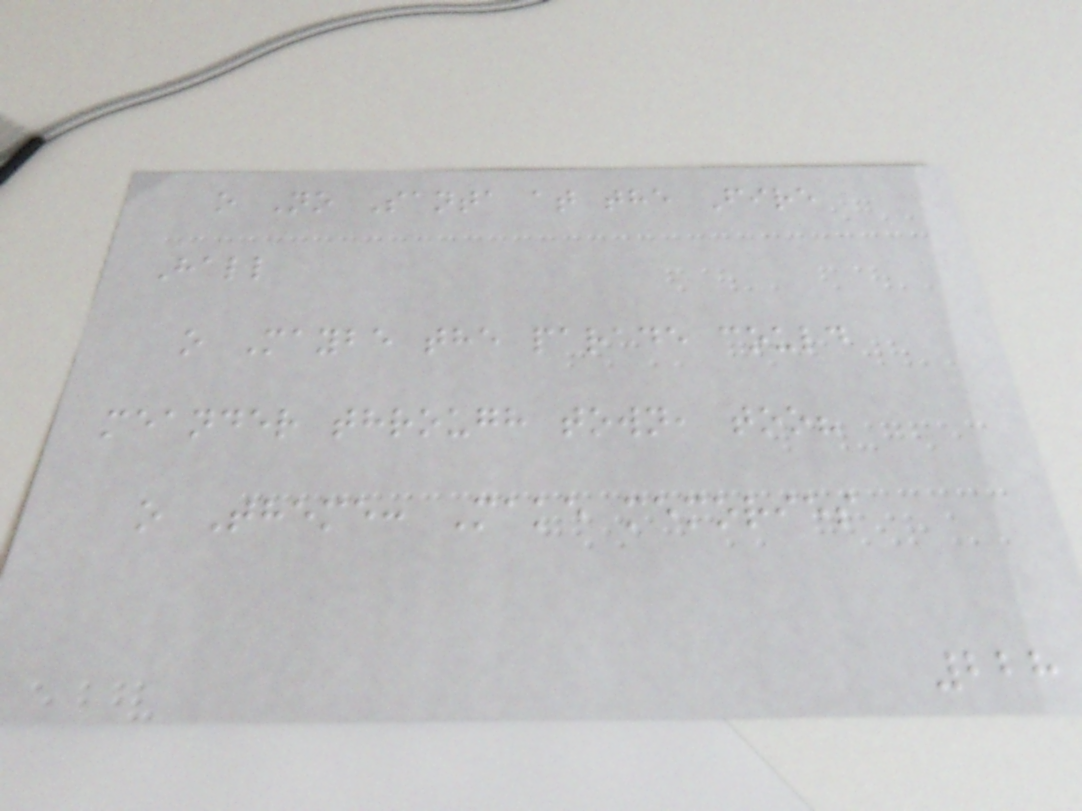o No Santa at the Fire
Hall
o Maybe the parade could
meander through town, too?
o Theme: Make memories
228
